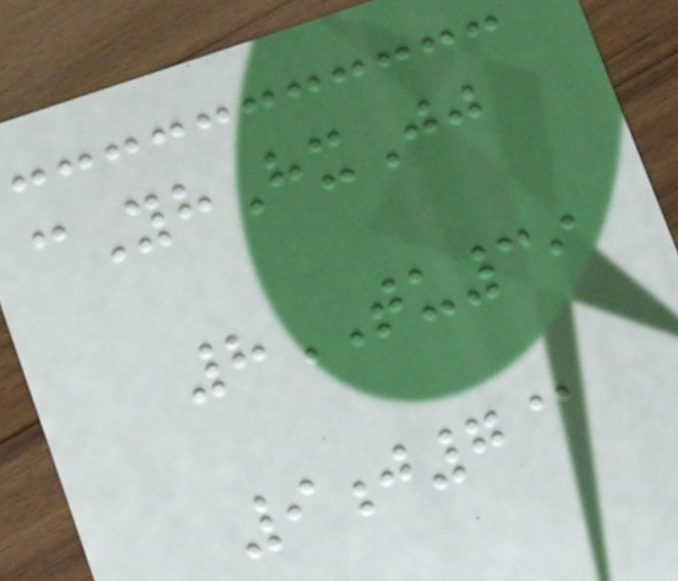cYhHxJj
8TU39
9j7@
